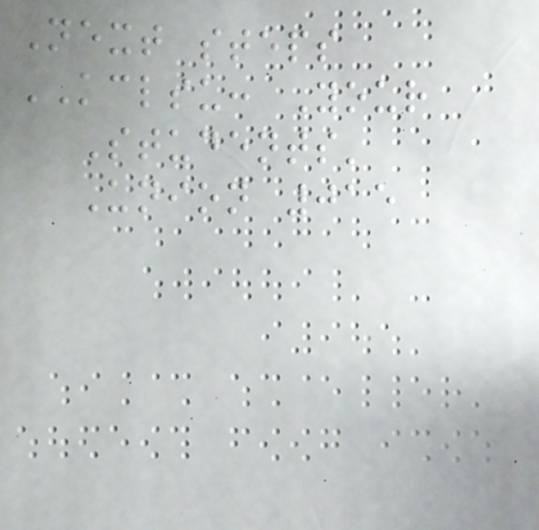Next steps
KCLSU: Your
Students'
Union 015
